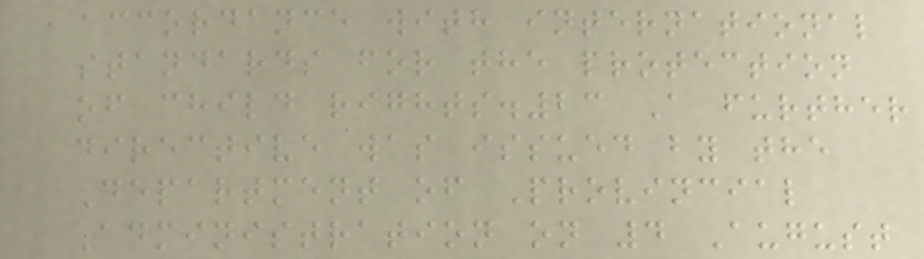accordance with international
standards for the protection
of child rights.23 A further
directive was issued by the
Department of Provincial
Administration on 4 August
